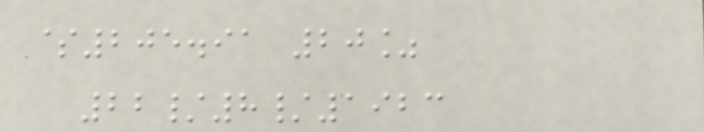$205.91 20%
22/8/1923
